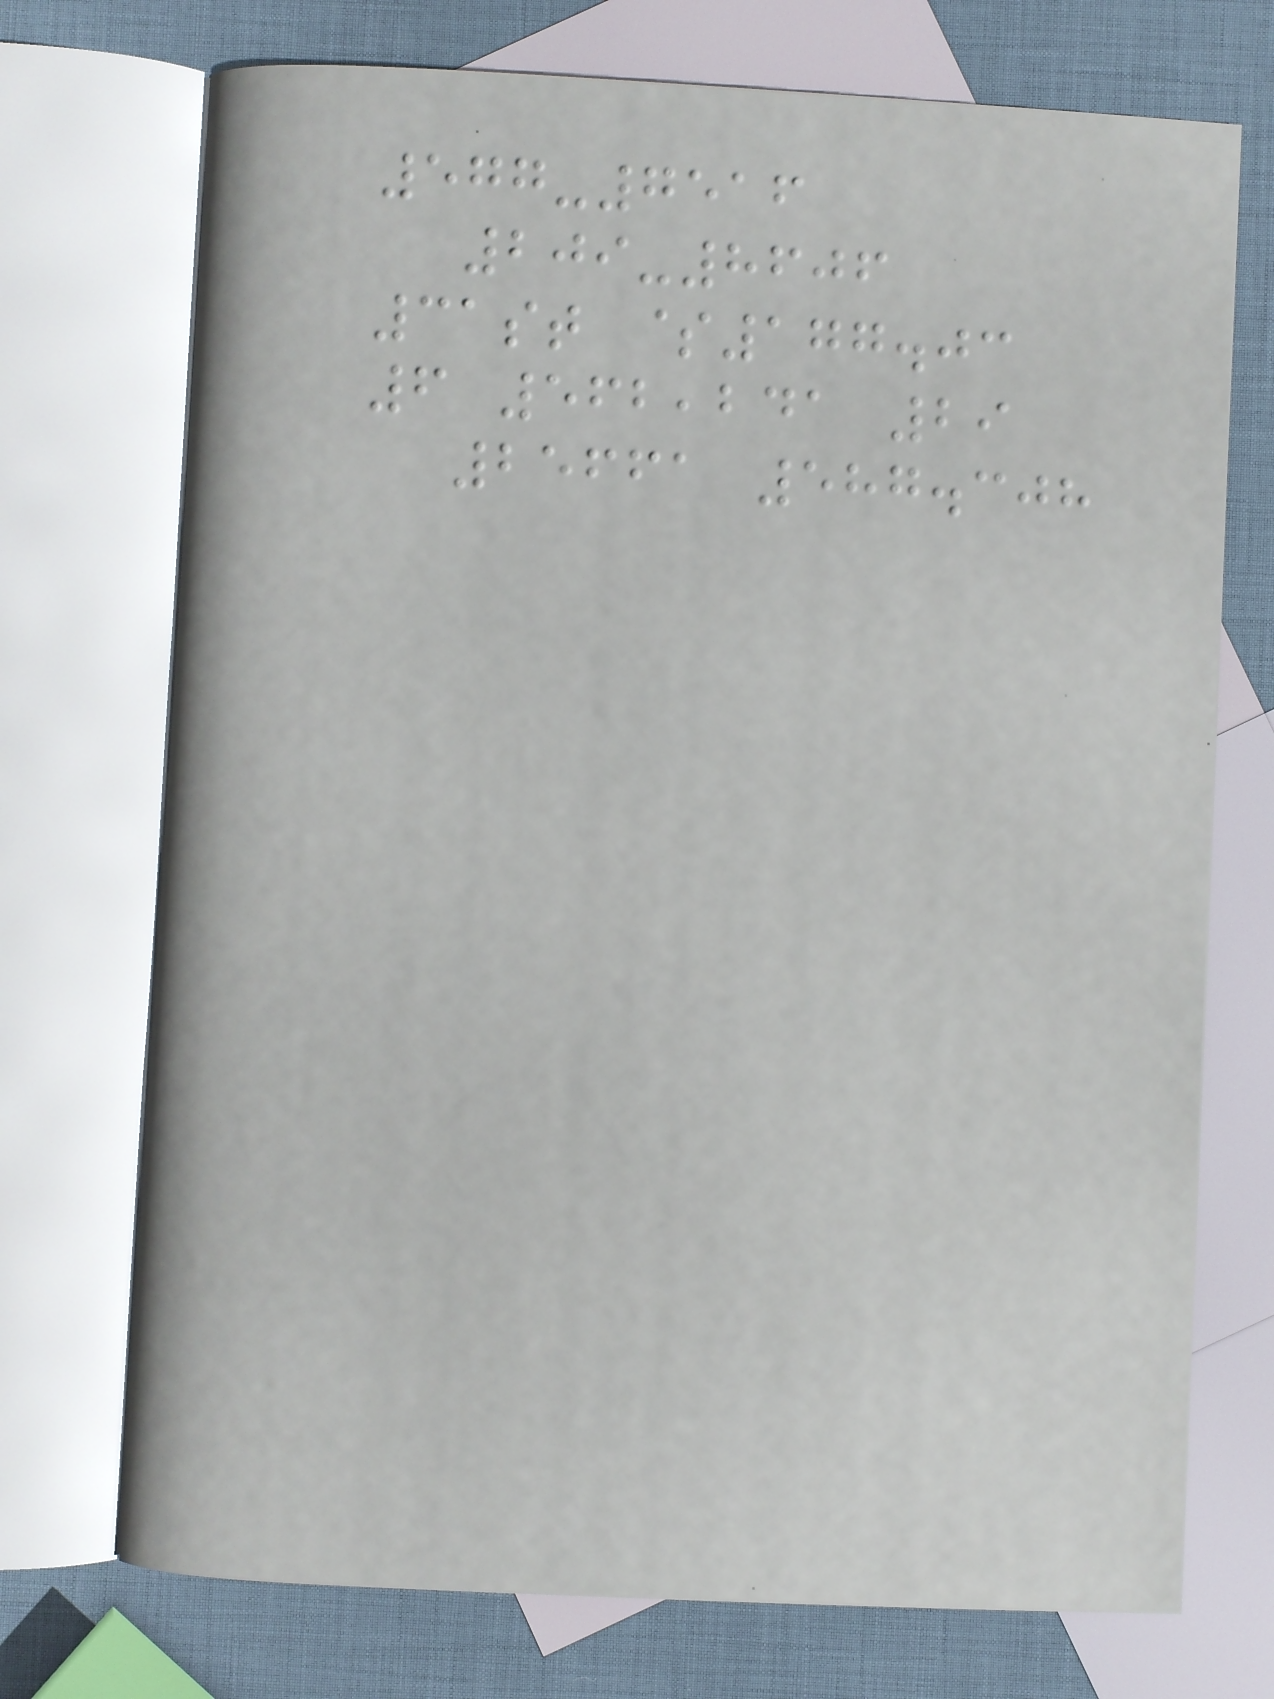577-7516
209-8606
31st $177.03
6 562,241 29
25661 587.308
